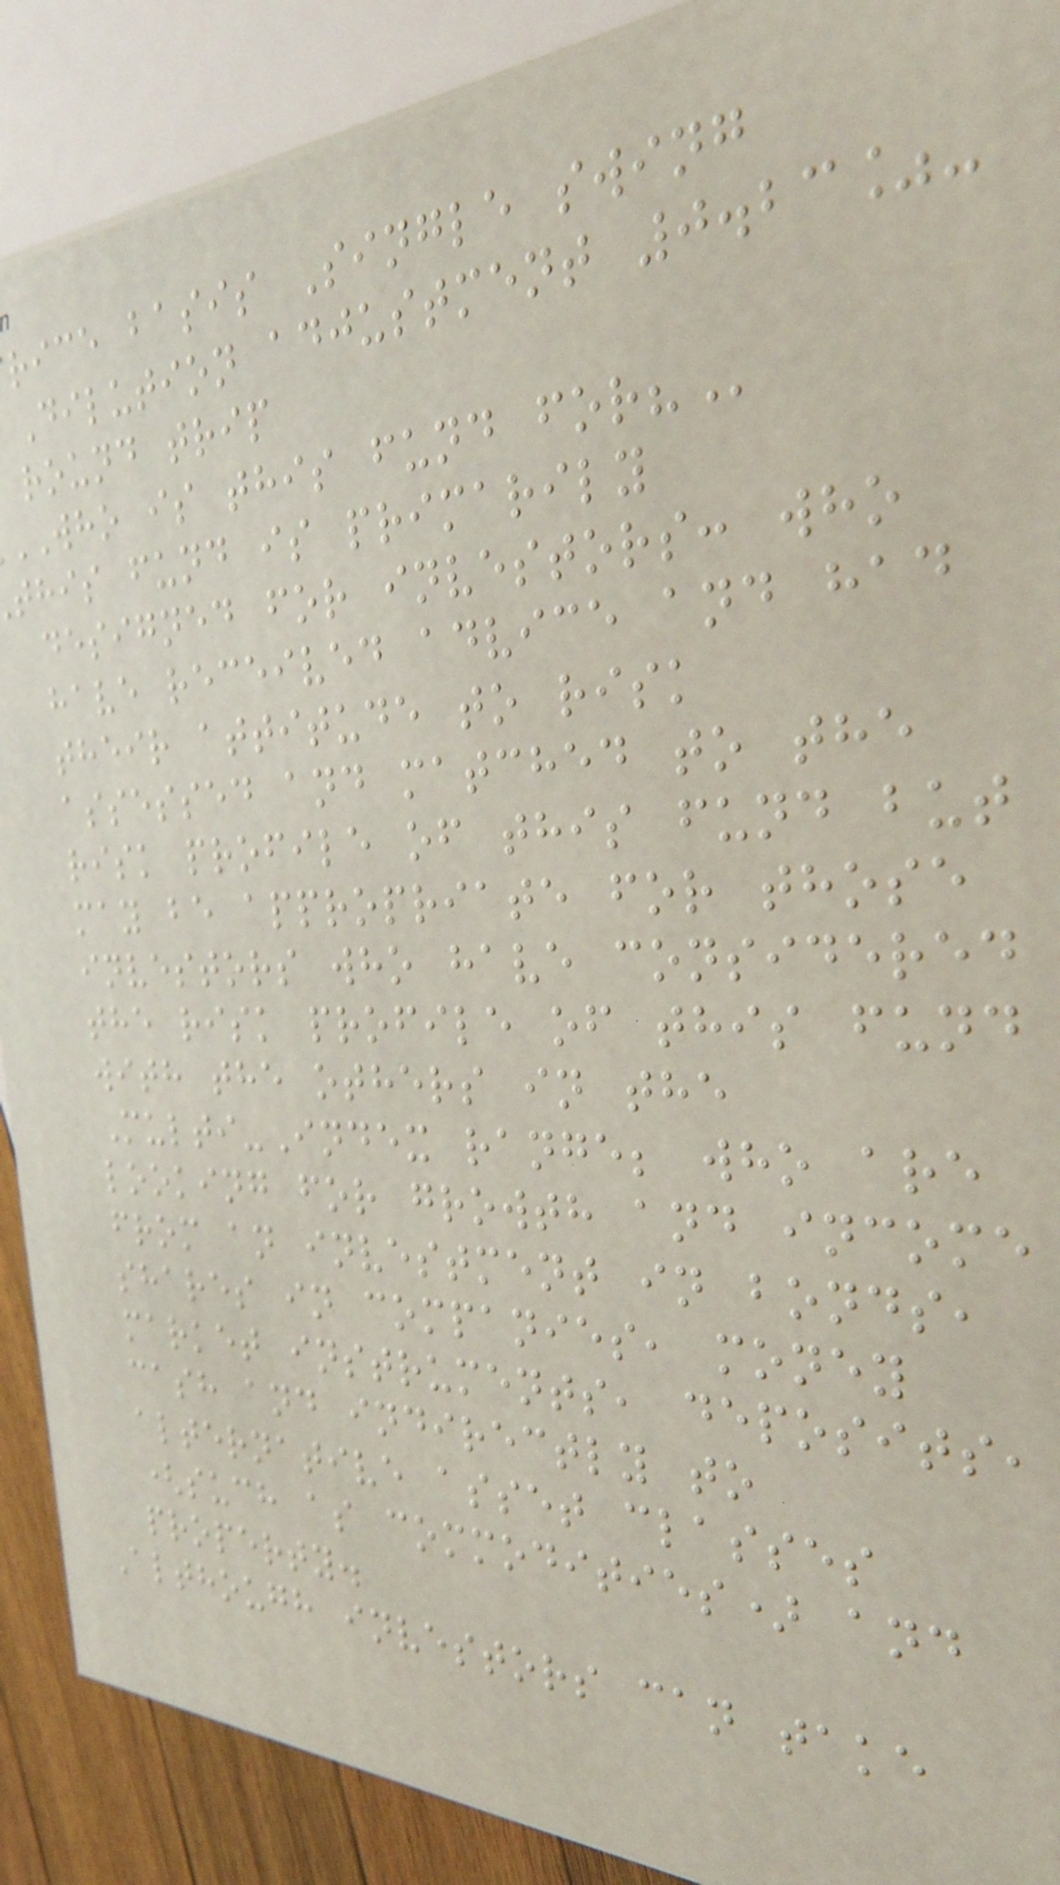rice basis Single swing
Dilution adjustment 0.23%-
round trip
WHO is this fund
this fund is primarily
designed for investors: who
have received advice and had
their attitude to risk
assessed and matched to the
risk profile of this fund but
may be appropriate for those
investors who have considered
the risk profile of this fund
with the others in the
Multi-Index range; who are
looking for growth and income
from an investment in bonds,
shares in companies, money
market instruments, deposits,
cash and indirectly to
alternative asset classes
(such as commodities) and
property.
Although investors can take
